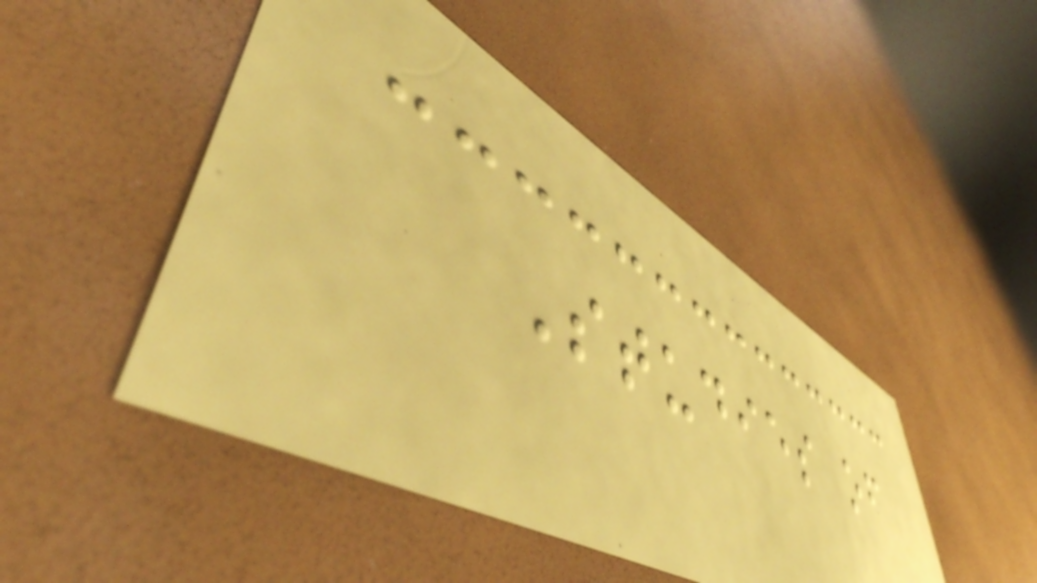Studies of
